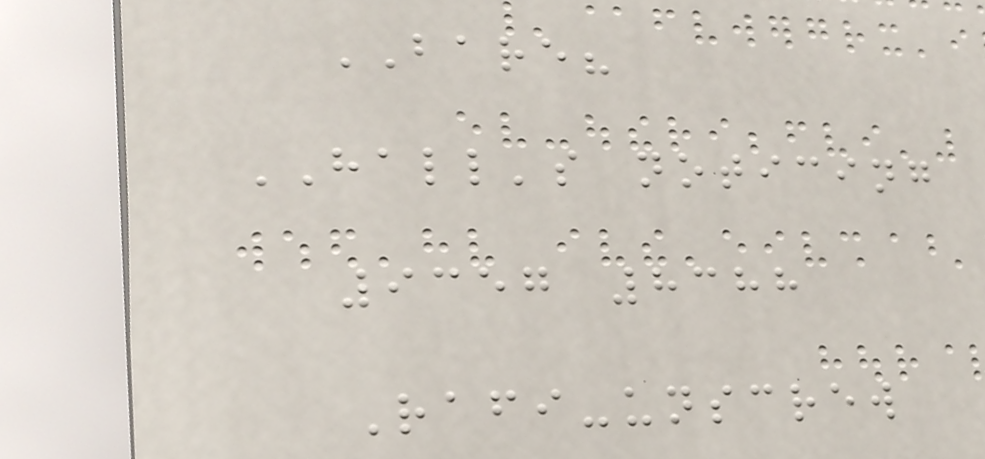BARE?
HALL's noticing
9357 8388
Rafi-unscrew
